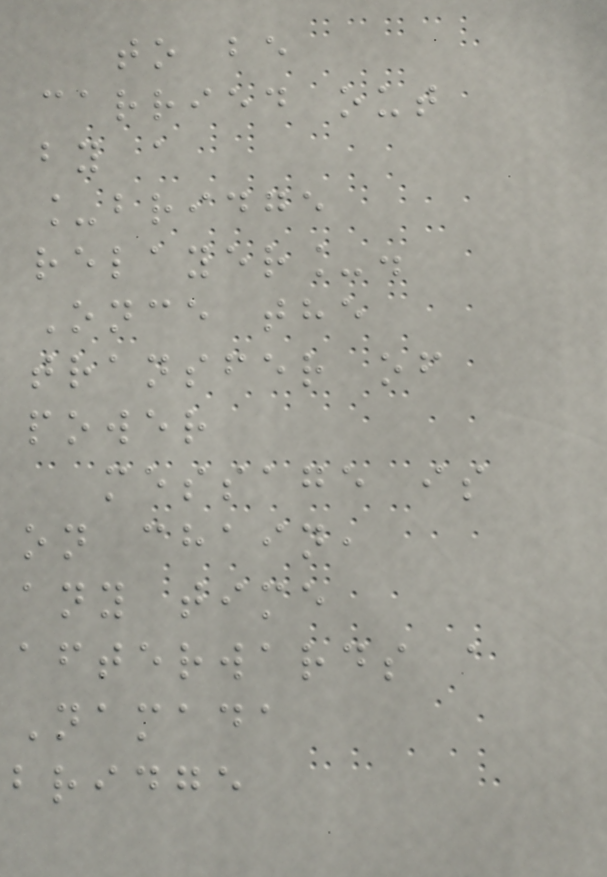to be
carried out
by a
_bridge
relayer_.
Once the
transfer of
power
message is
on chain,
any time
afterwards a
Namada
bridge
